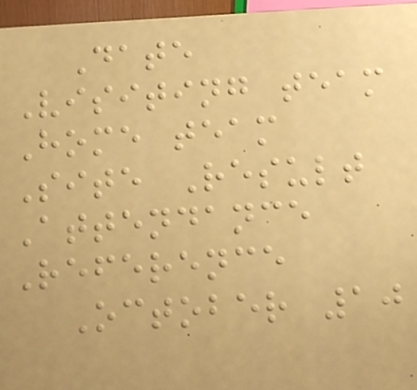Date
Visiting team
Home team
Site Result
Attendance
Reference
October 10
